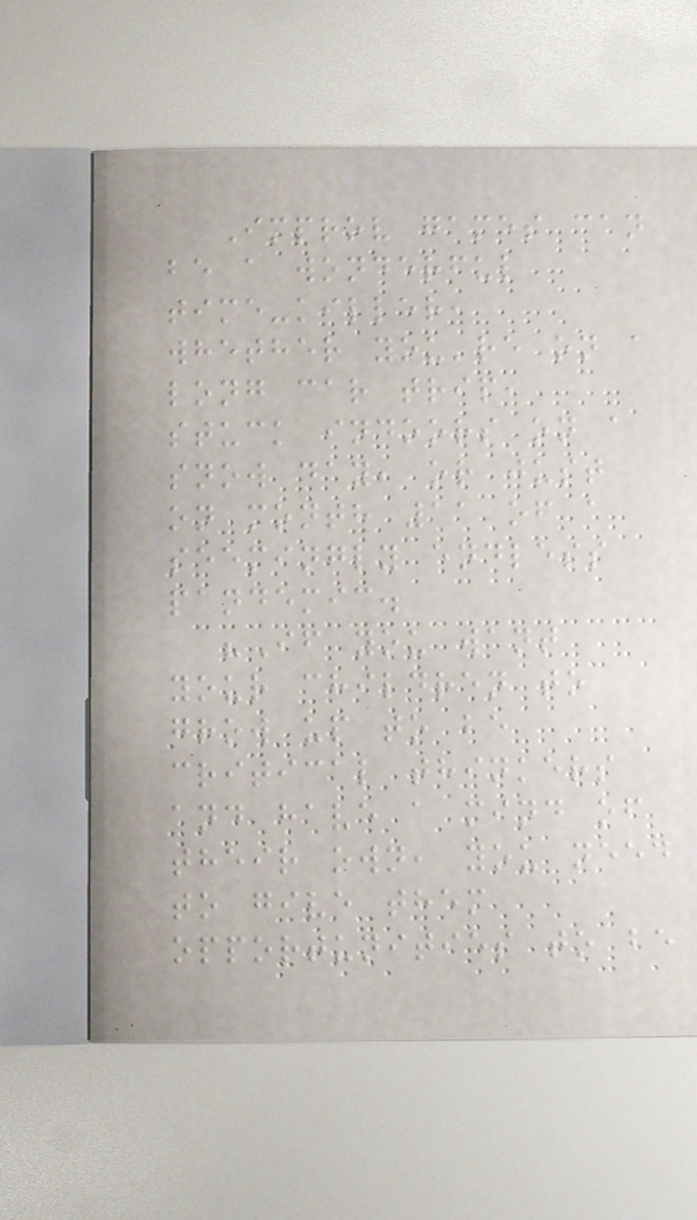Improv games can
be a wonderful
time-killer,
whether you're on a
long car trip,
stuck indoors on a
snow day, or just
on month 11 of a
seemingly endless
pandemic.
"If you want
your children to
grow up to be
critical thinkers
and have a mind of
their own, you need
to give them
opportunities to be
